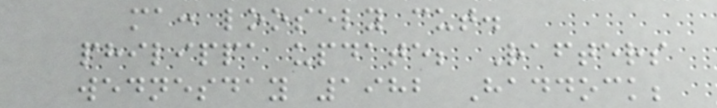ma: loosely cut.
philippa update; Rafters
wednesday 1982 Haddock;
